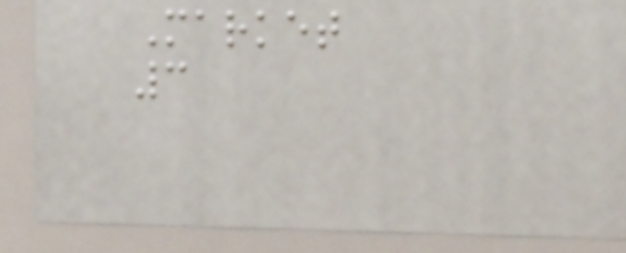Market
3
